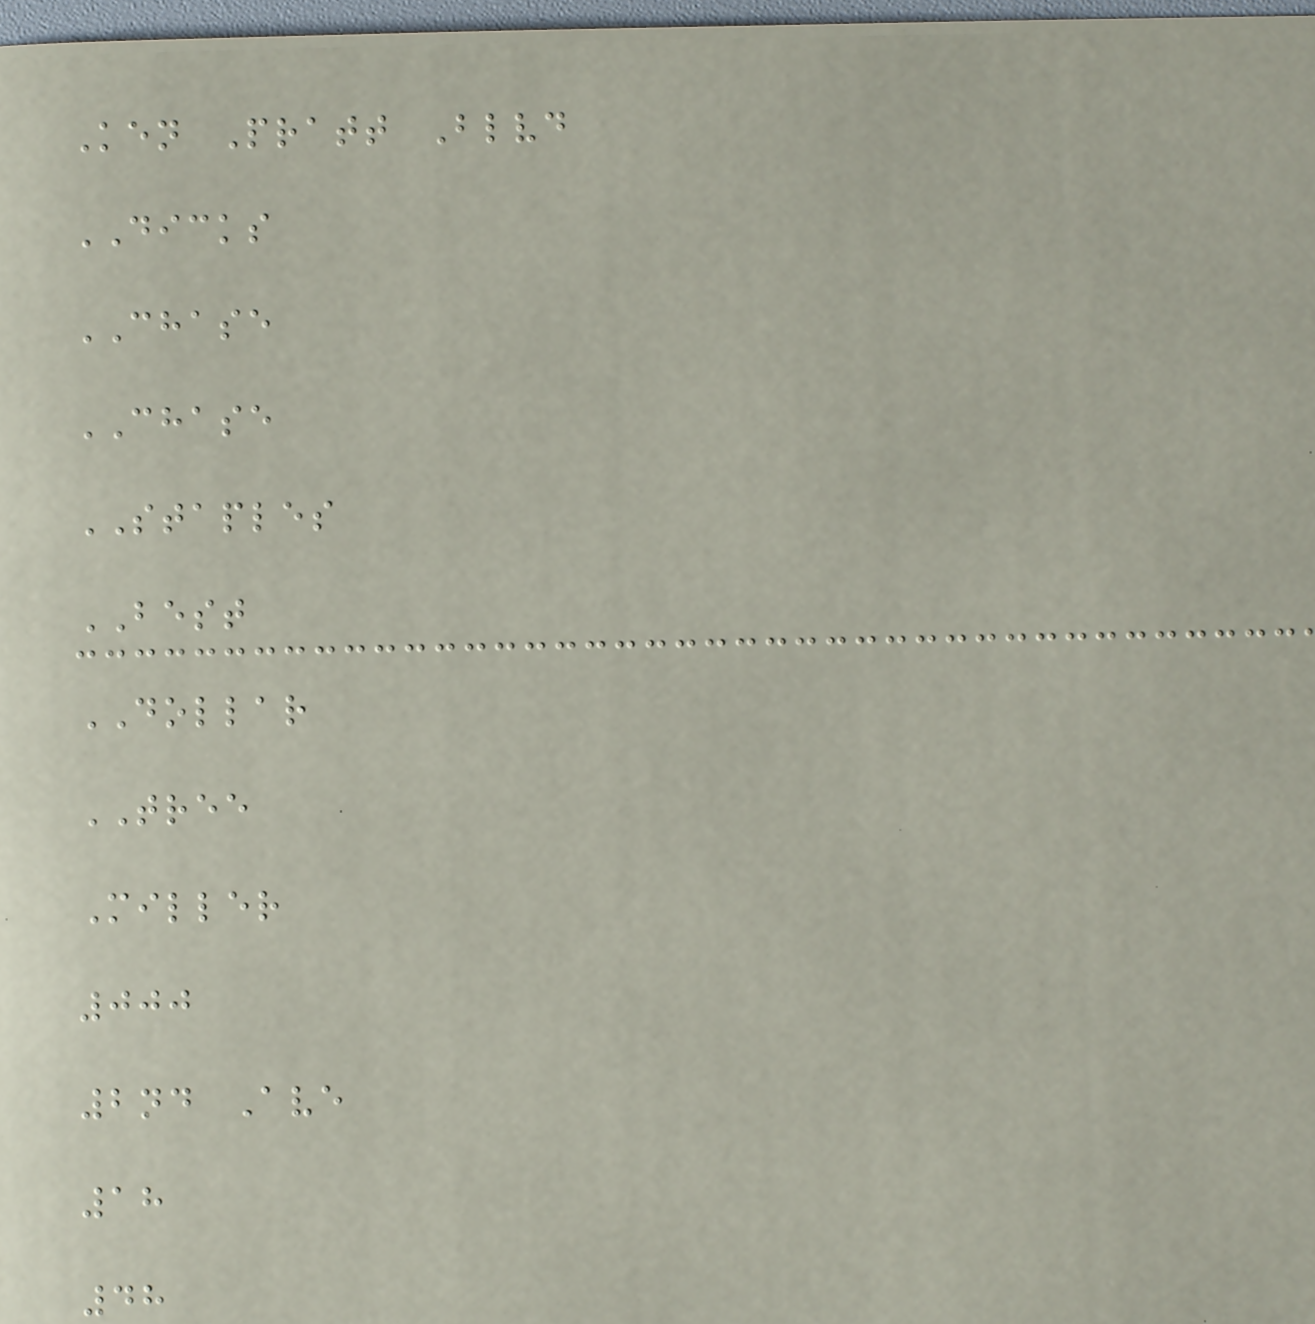Ken Pratt Blvd
DICKS
CHASE
CHASE
STAPLES
BEST
DOLLAR
TREE
Miller
000
2nd Ave
18
48
